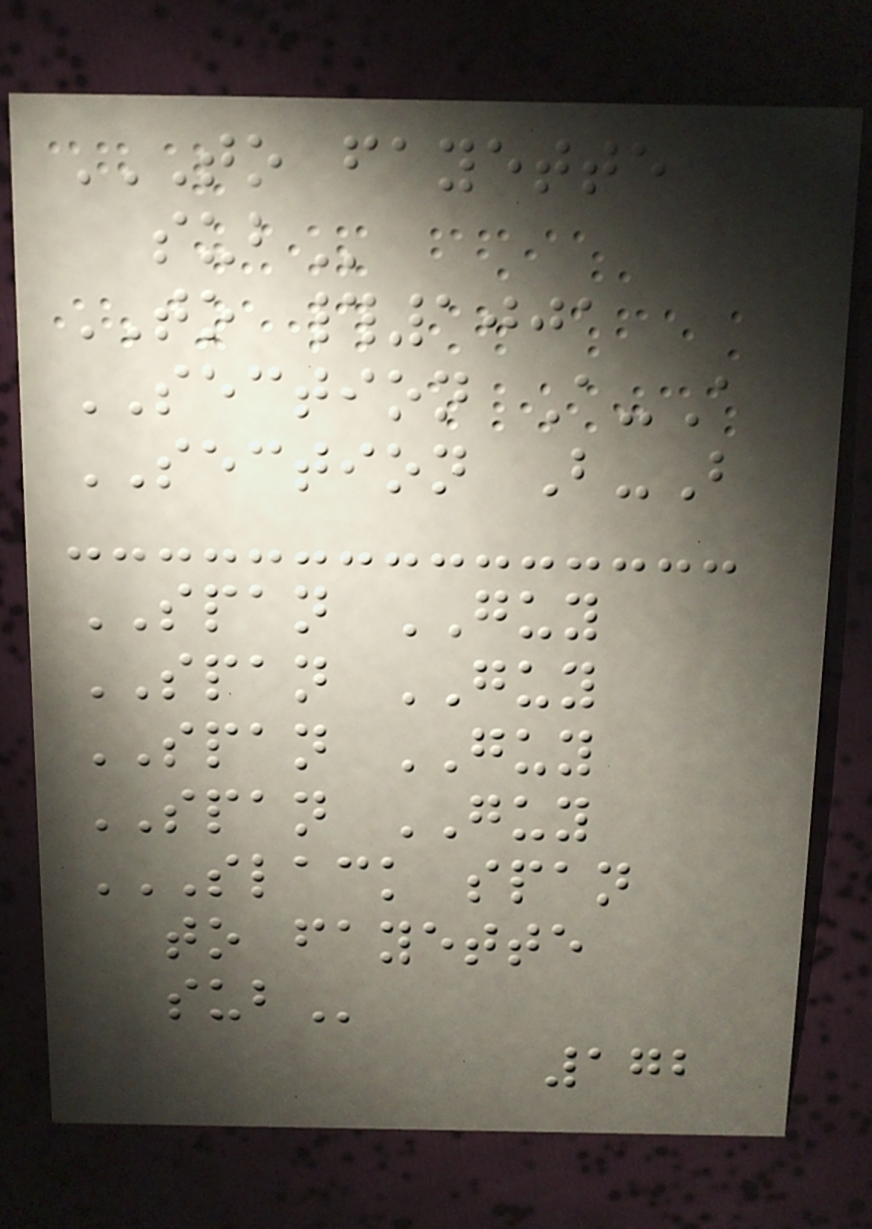TO FAYETTE
SUB
TO #1001
SECTION A-A
SECTION B-B
SPAN GUY
SPAN GUY
SPAN GUY
SPAN GUY
SLACK SPAN
TO FAYETTE
SUB
172
